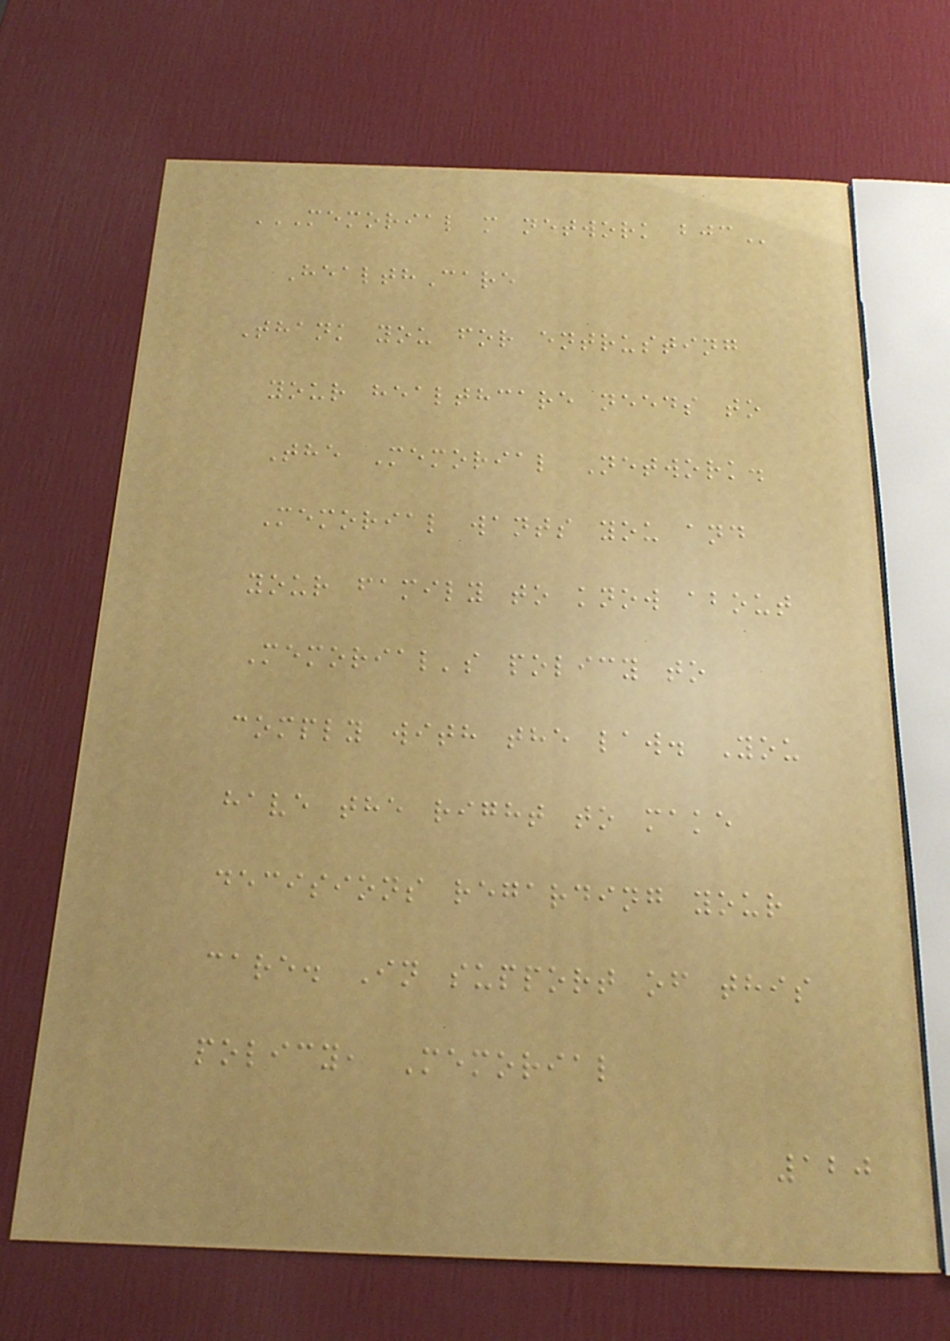MEMORIAL M NETWORK BJC
HealthCare
Thank you for entrusting
your healthcare needs to
The Memorial Network.
Memorial wants you and
your family to know about
Memorial's policy to
comply with the law. You
have the right to make
decisions regarding your
care. In support of this
policy, Memorial
120
